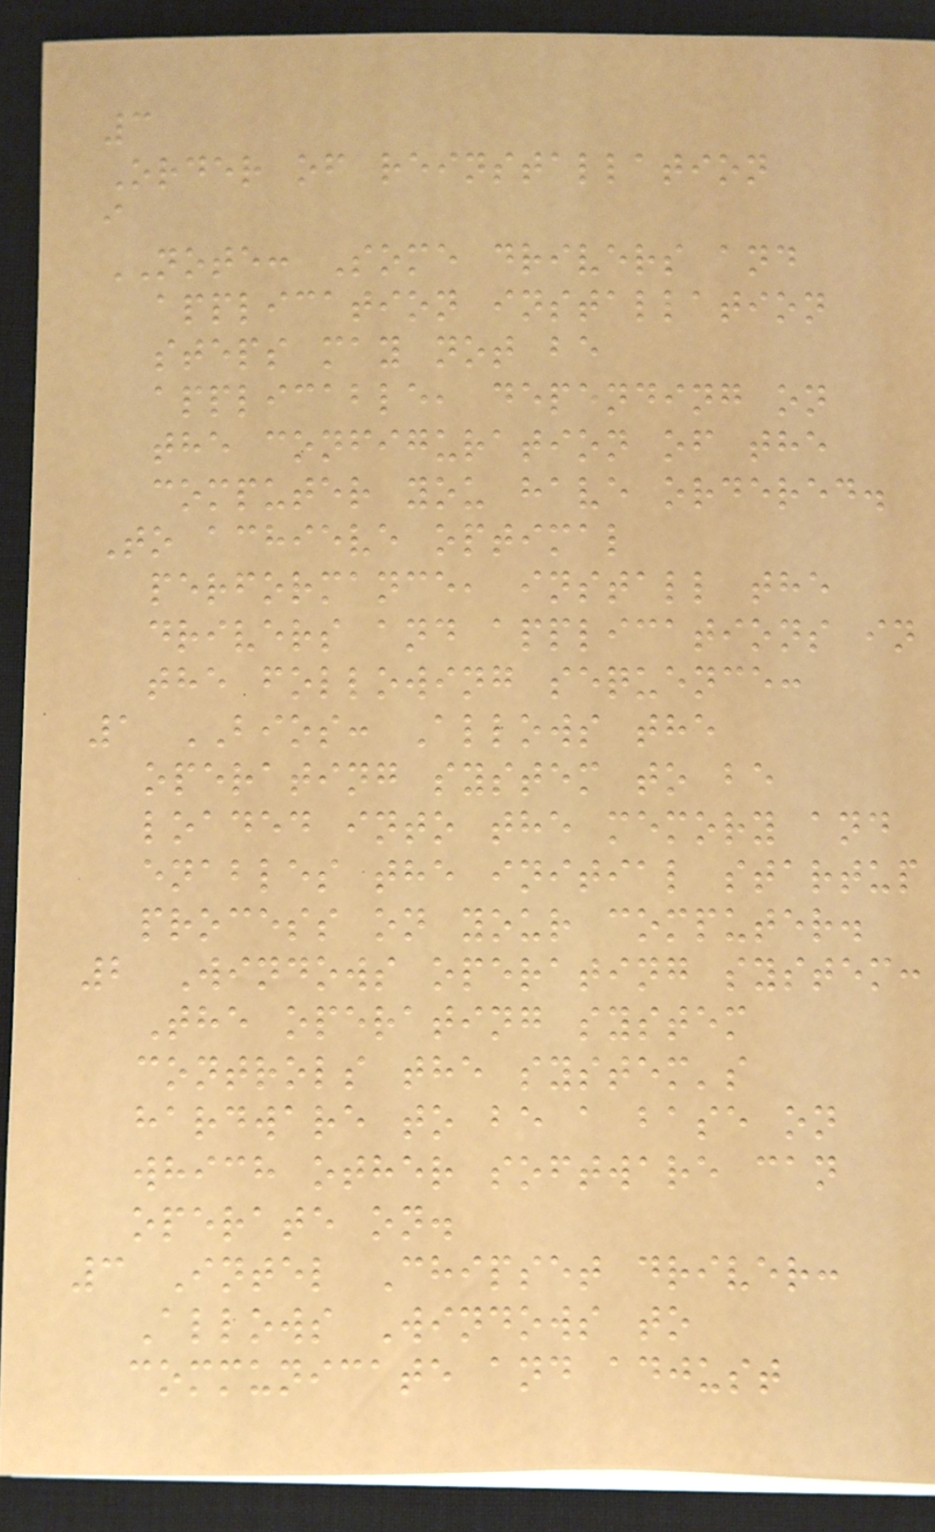3
Order of reinstallation
i
NOTE: Some drivers and
application installation
steps may not be
applicable, depending on
the configuration of the
computer you have ordered.
To achieve optimal
performance, install the
drivers and applications in
the following sequence:
1 BIOS: Allows the
operating system to be
loaded into the memory and
enables the initial startup
process on your computer.
2 Windows operating system:
The operating system
controls the system's
hardware to be a base on
which other software can
operate on.
3 Intel Chipset driver:
Allows Windows to
communicate and adjust
